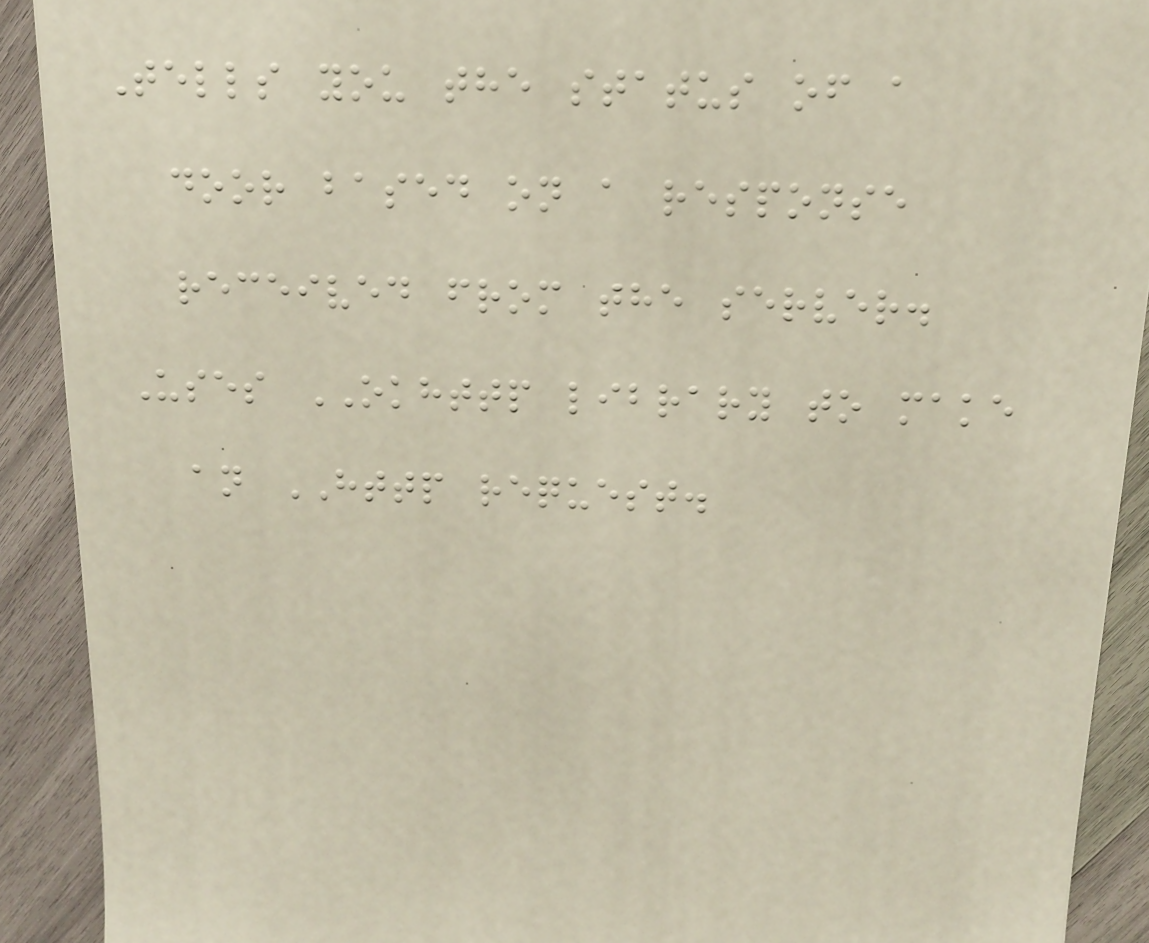Tells you the status of a
door based on a response
received from the server.
Uses OKHTTP library to make
an HTTP request.
